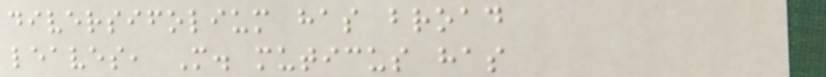diversifolium has broad
leaves, M. muticus has
